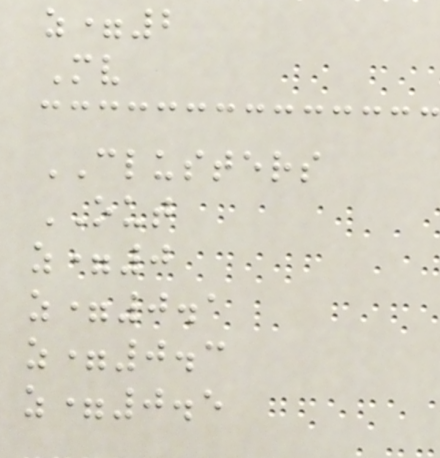z=2
Mv
CLUSTERS
OUT
z=0
z=0.1
z=0.3
z=0.5
